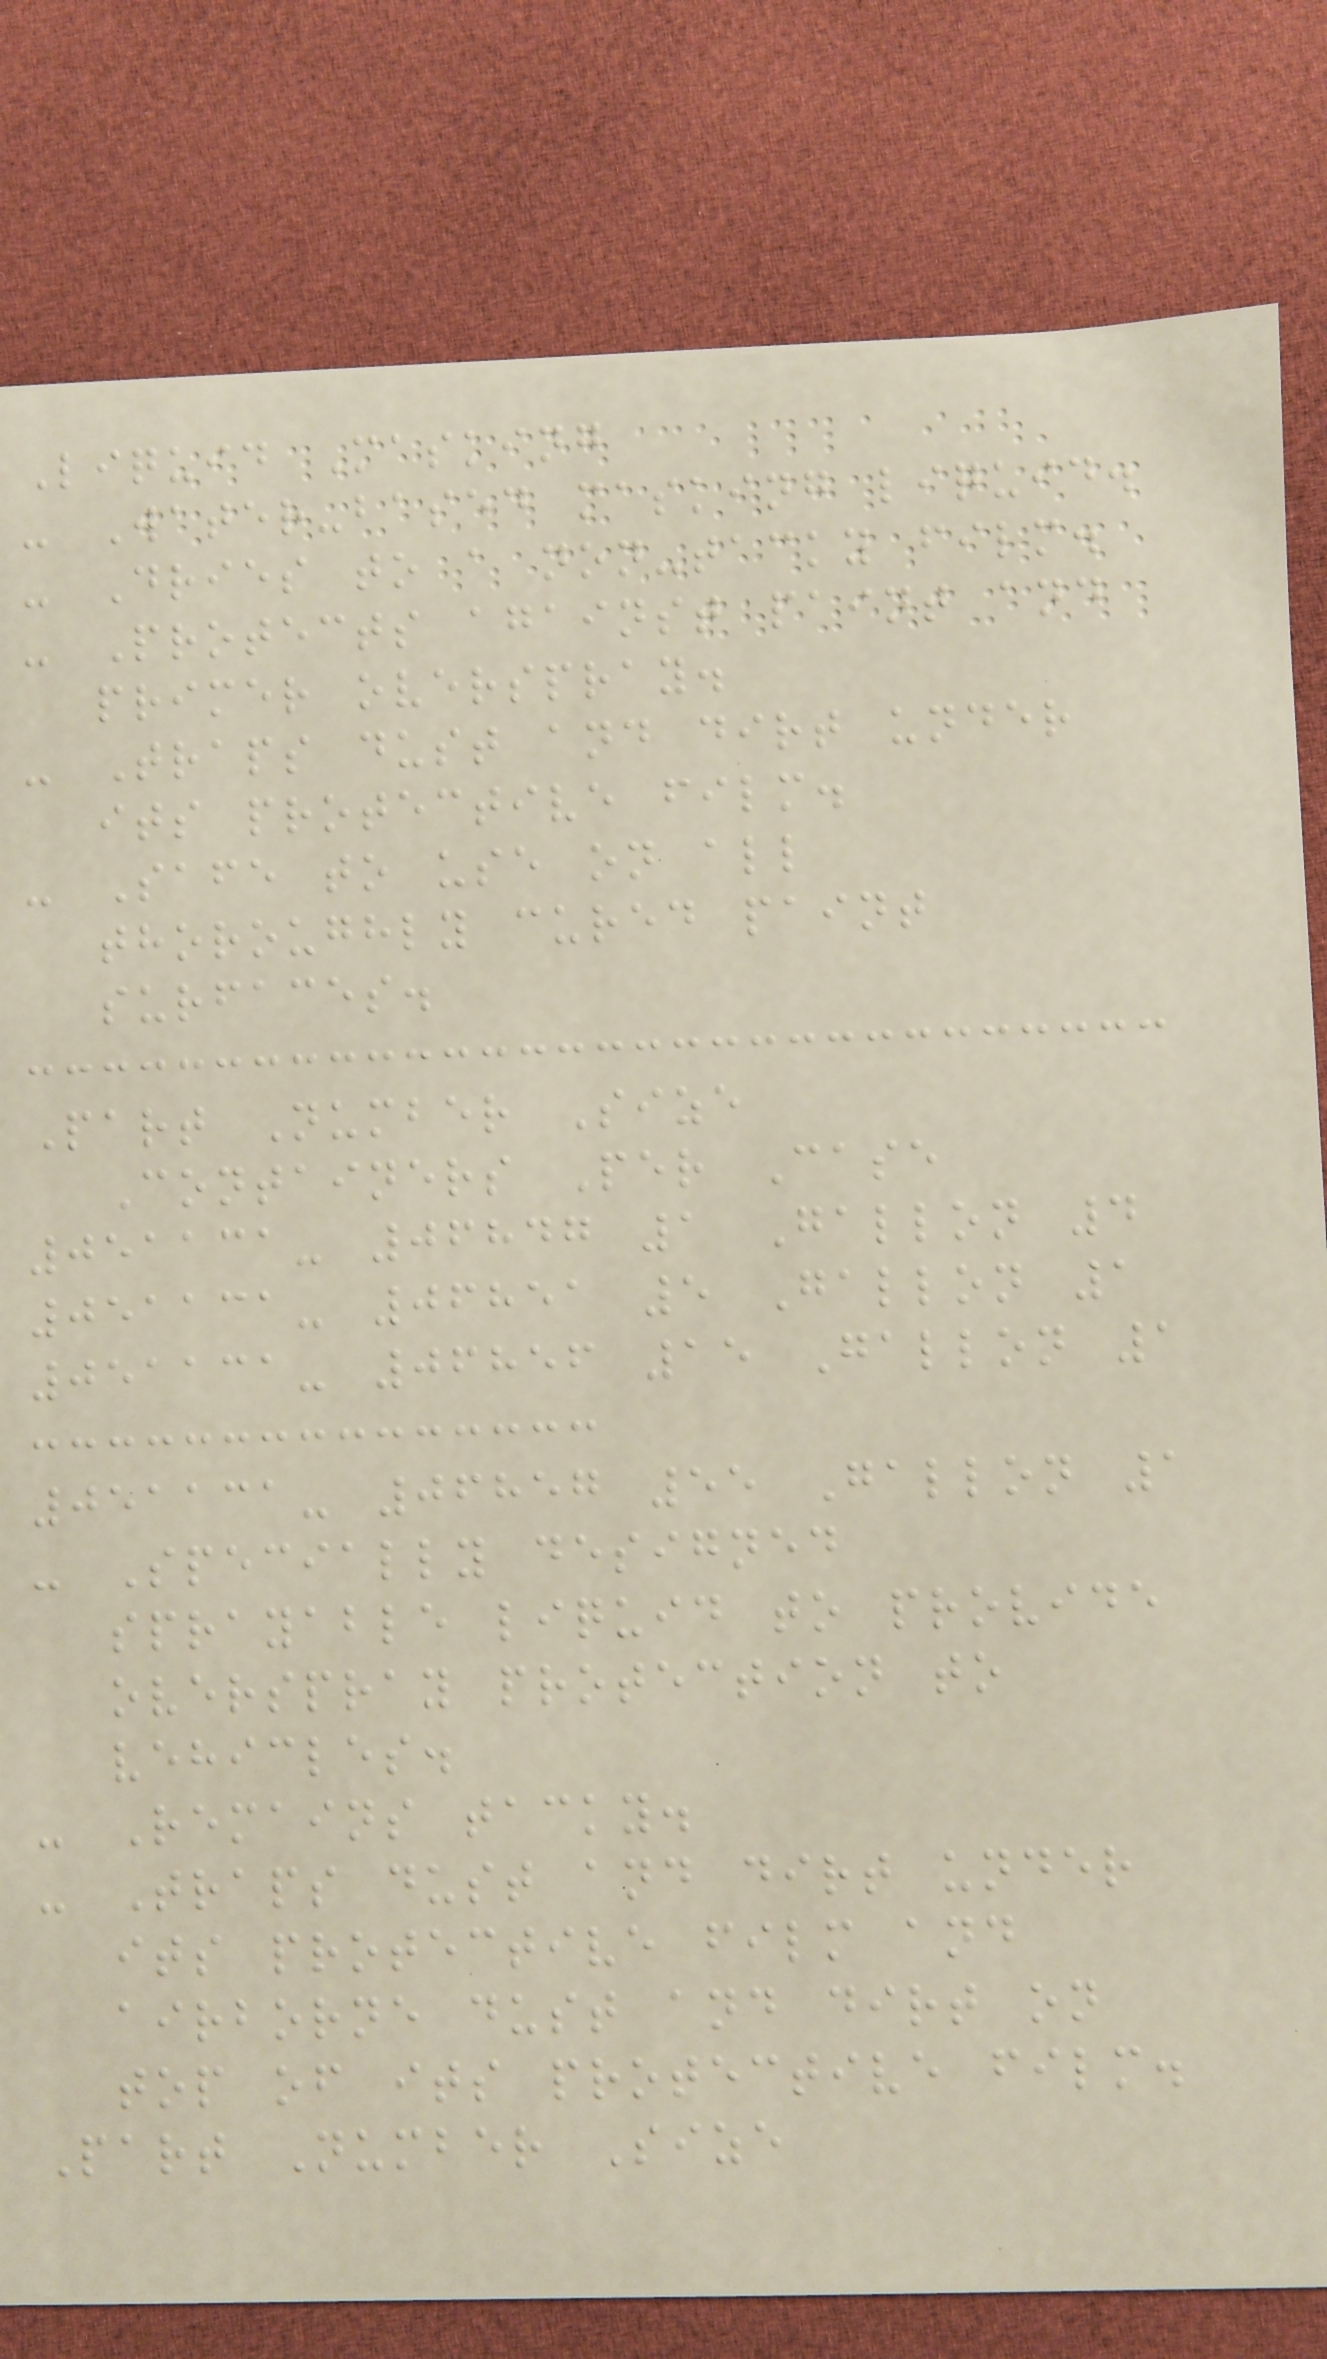Liquid Masking
- Water-based masking liquid.
- Dries to a non-tacky film.
- Protects against paint and
primer overspray.
- Traps dust and dirt under
its protective film.
- Safe to use on all
thoroughly cured paint
surfaces.
Part Number Size
Containers Per Case
051131- 06847 1 Gallon 4
051131- 06851 5 Gallon 1
051131- 06856 15 Gallon 1
051131- 06857 55 Gallon 1
- Specially designed
sprayable liquid to provide
overspray protection to
vehicles.
- Remains tacky.
- Traps dust and dirt under
its protective film and
airborne dust and dirt on
top of its protective film.
Part Number Size
